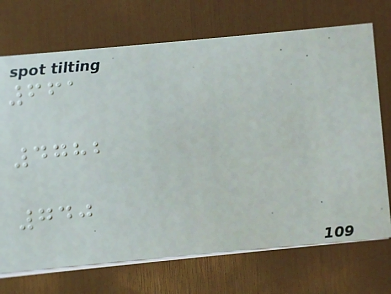661
4782
740
